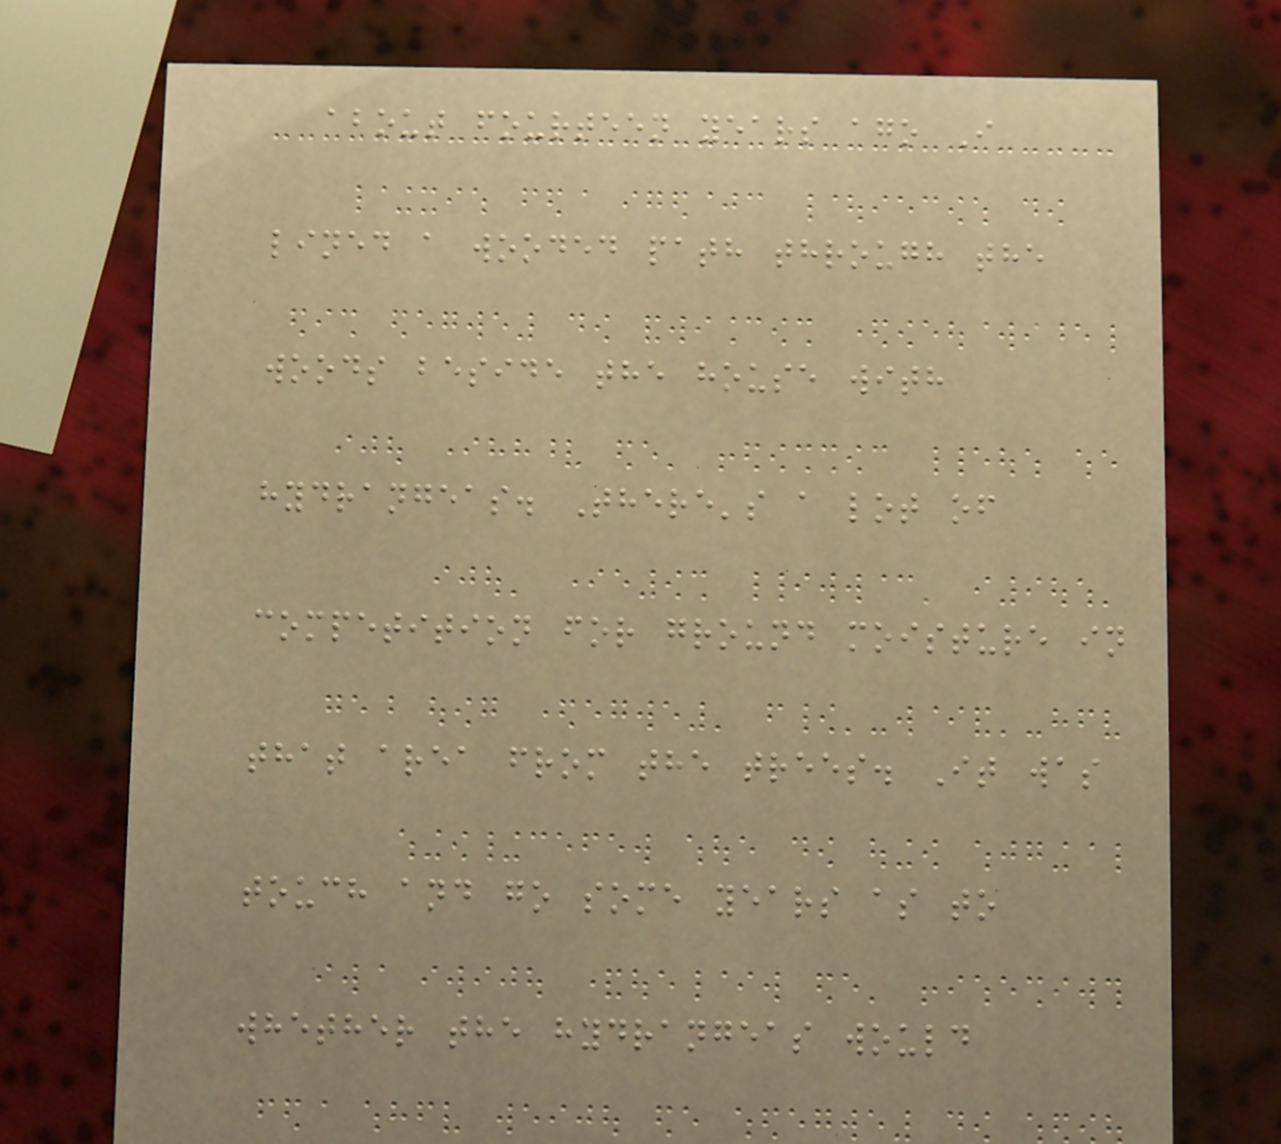about fourteen years ago I
lined a wooded path through the
woods beside the house with
hydrangeas. There's a lot of
competition for ground moisture in
that area from the trees. It was
touch and go some years as to
whether the hydrangeas would
